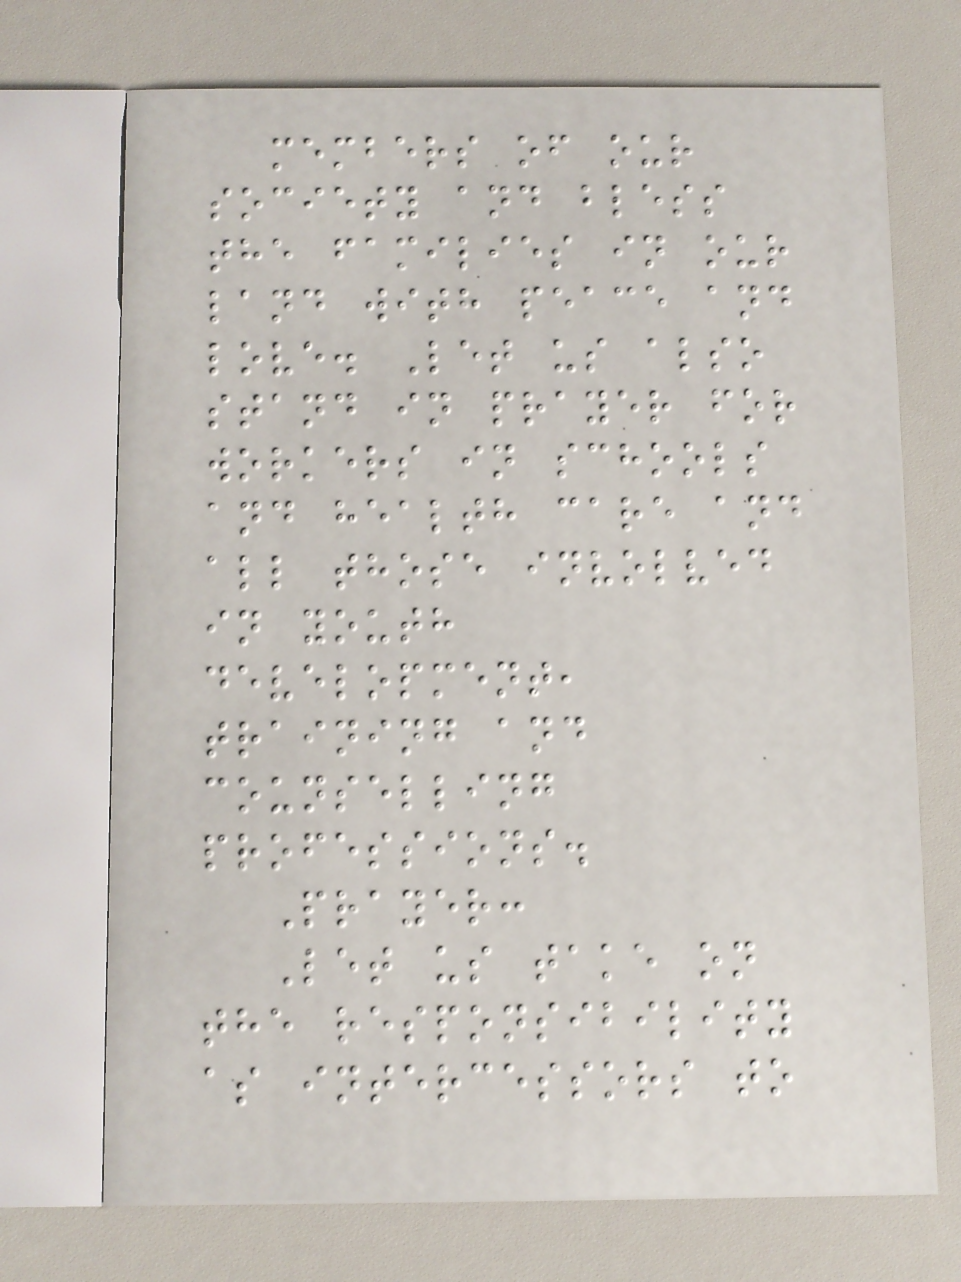members of our
society and bless
the families in our
land with peace and
love. Let us also
stand in prayer for
workers in schools
and health care and
all those involved
in youth
development,
training and
counselling
professions.
Prayer:
Let us take on
the responsibility
as intercessors to
